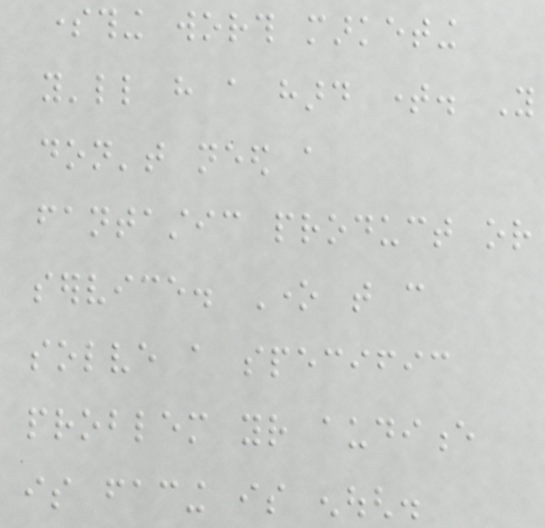something worth marketing
you'll have a hard time. You
don't need a
fantastic product or
service. One that can
solve a specific
problem your audience
is facing is enough.
